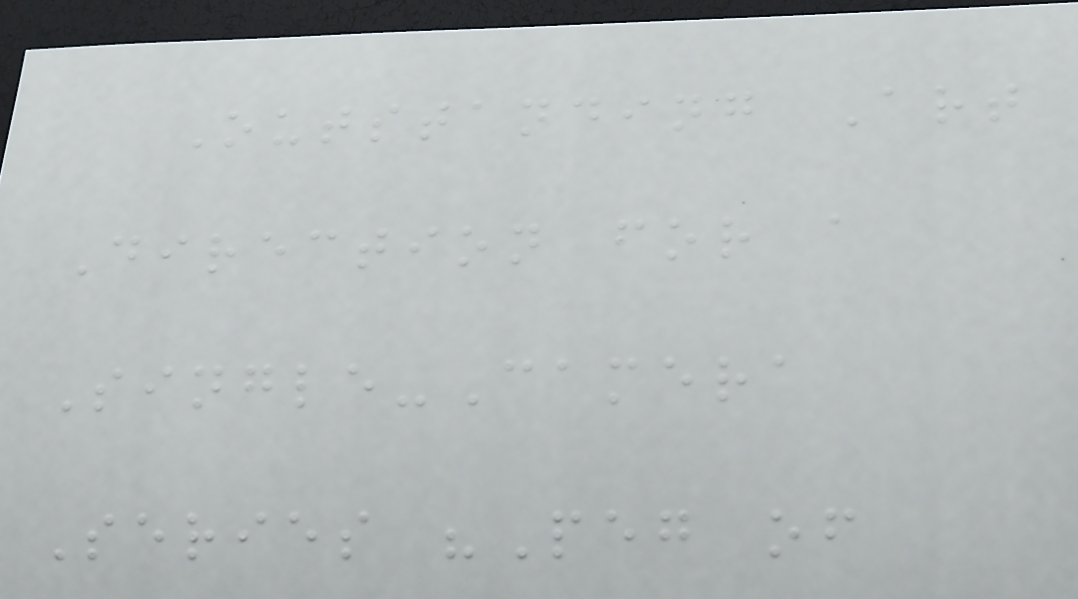Outstanding Art
Direction for a
Single-Camera
Series "Peg of
